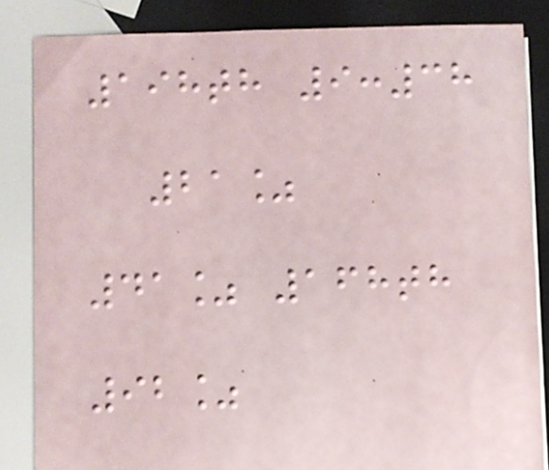198th 9:38
21%
41% 168th
92%
